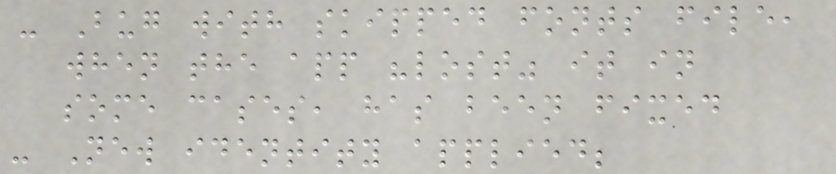- Bug with skipped fonts file,
when the app "lost" it in
some cases, has been fixed
- New identity applied;
